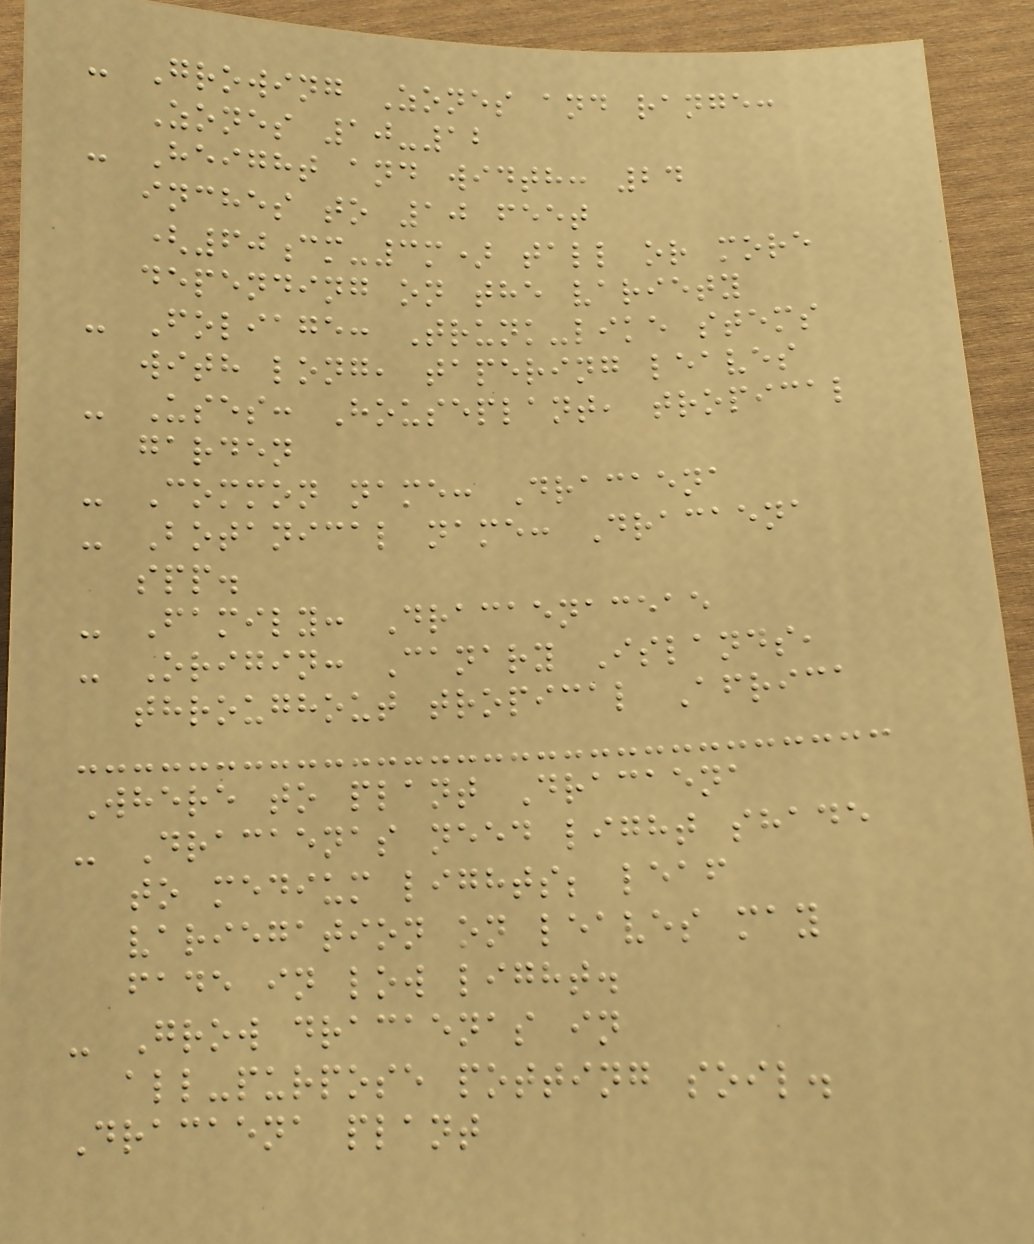- Growing Zones and range:
Zones 10-12
- Height and width: 24
inches to 10 feet
(60cm-3m) tall or more
depending on the variety
- Foliage: Trunk-like stems
with long, tapering leaves
- Uses: Houseplant, tropical
garden
- Common name: Dracaena
- Botanical name: Dracaena
spp.
- Family: Dracaenaceae
- Origin: Canary Islands,
throughout tropical Africa
Where to plant Dracaena
- Dracaenas need light shade
to medium lights; leaf
variegation on leaves may
fade in low light.
- Grow dracaenas in
all-purpose potting soil.
Dracaena plant
